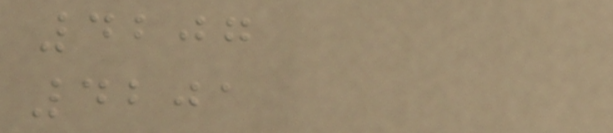4207
4201
